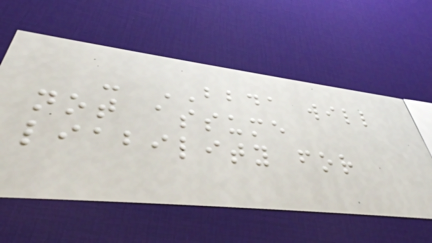- BBDA will
not assume
liability for
